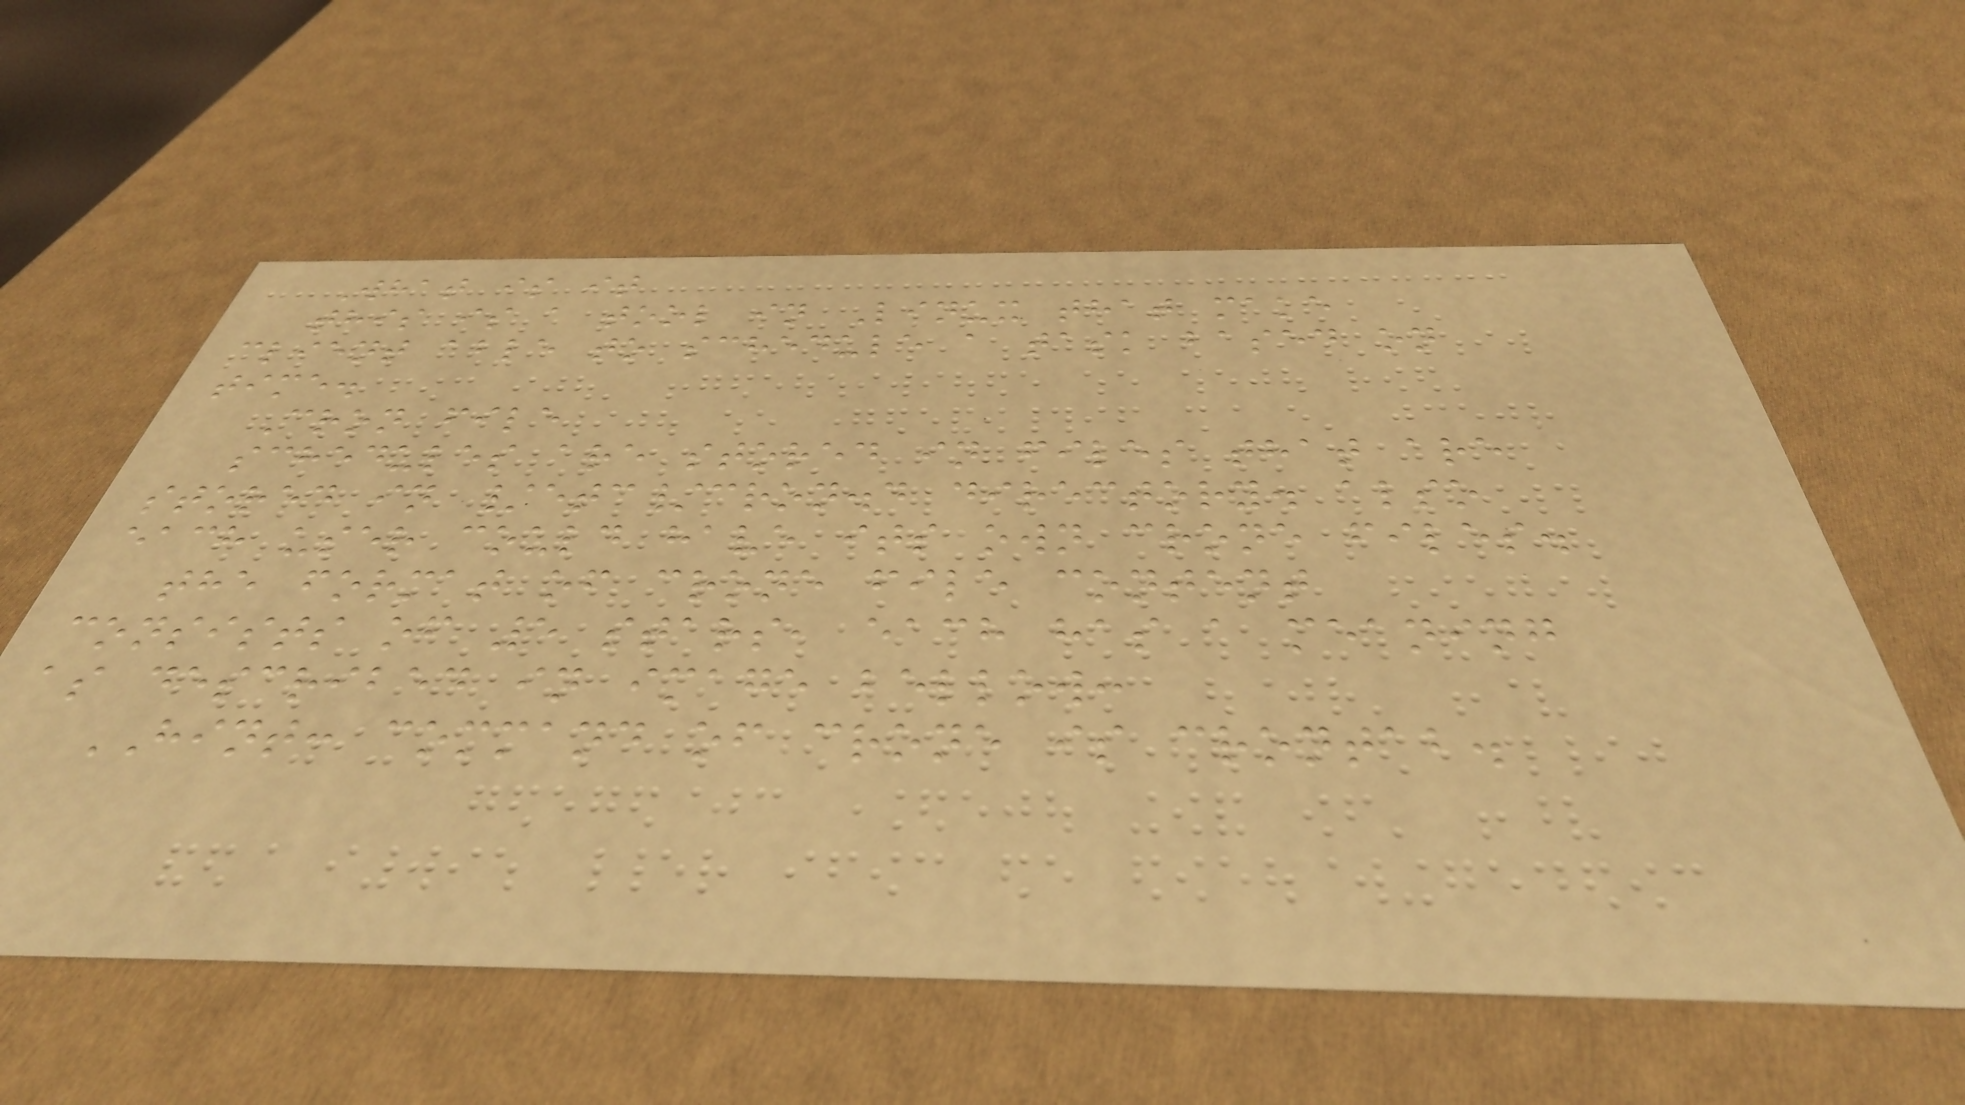What is it
this is a tool in Linux that make
client able to schedule a task based on
time.
Cron file
schedules are stored in files that are
stored in /etc/cron.d directory. also
each user could have its own crone files.
the format of crone file content
consists of 5 stars, each has a meaning
as described in image bellow:
HINT: command of crone is crontab.
